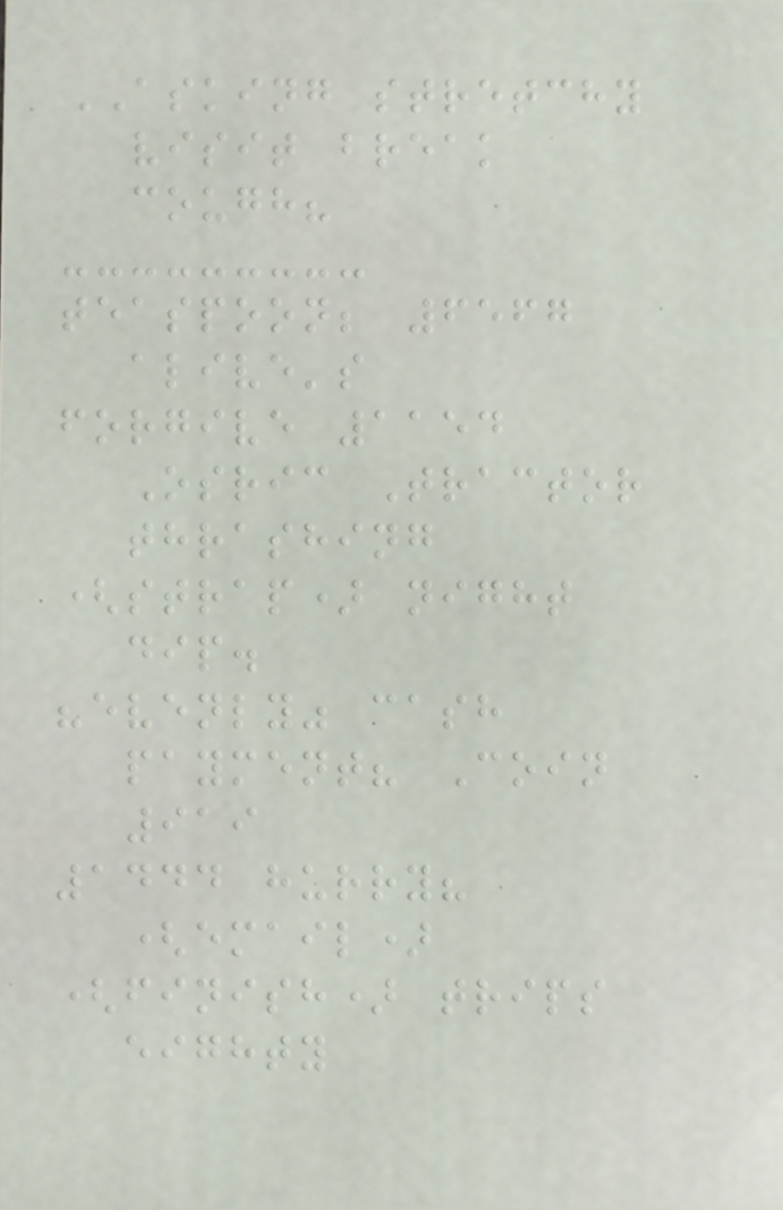ASKING stretchy
visit break
cough?
teaspoon; 6567
alive's
forgive 1154
Osric Tractor
thrashing
(strap) night
dip.
"evenly" cash
payment? Coin
919
1444 hurry?
(email)
(finish) trips
eighty
